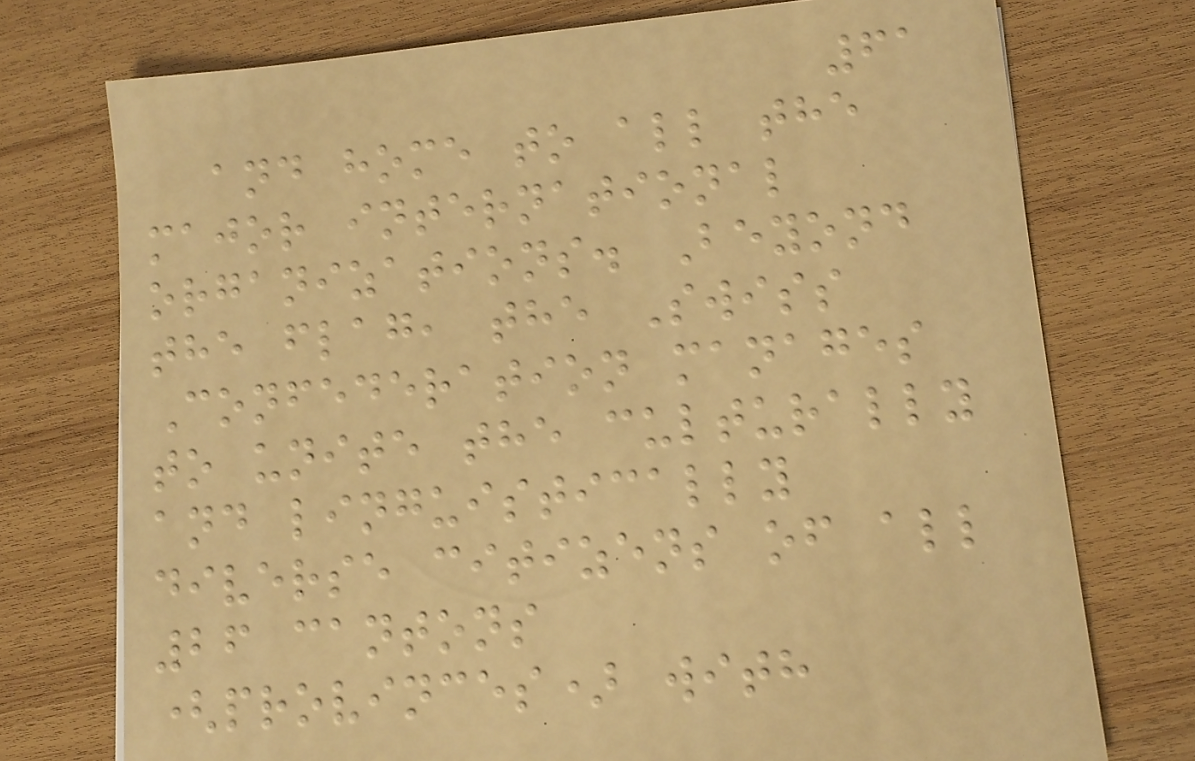61
and home to all the
major international
organizations. Beyond
the flag, the Swiss
Confederation manages
to unite the culturally
and linguistically
diverse citizens of all
26 cantons
(provinces) with
